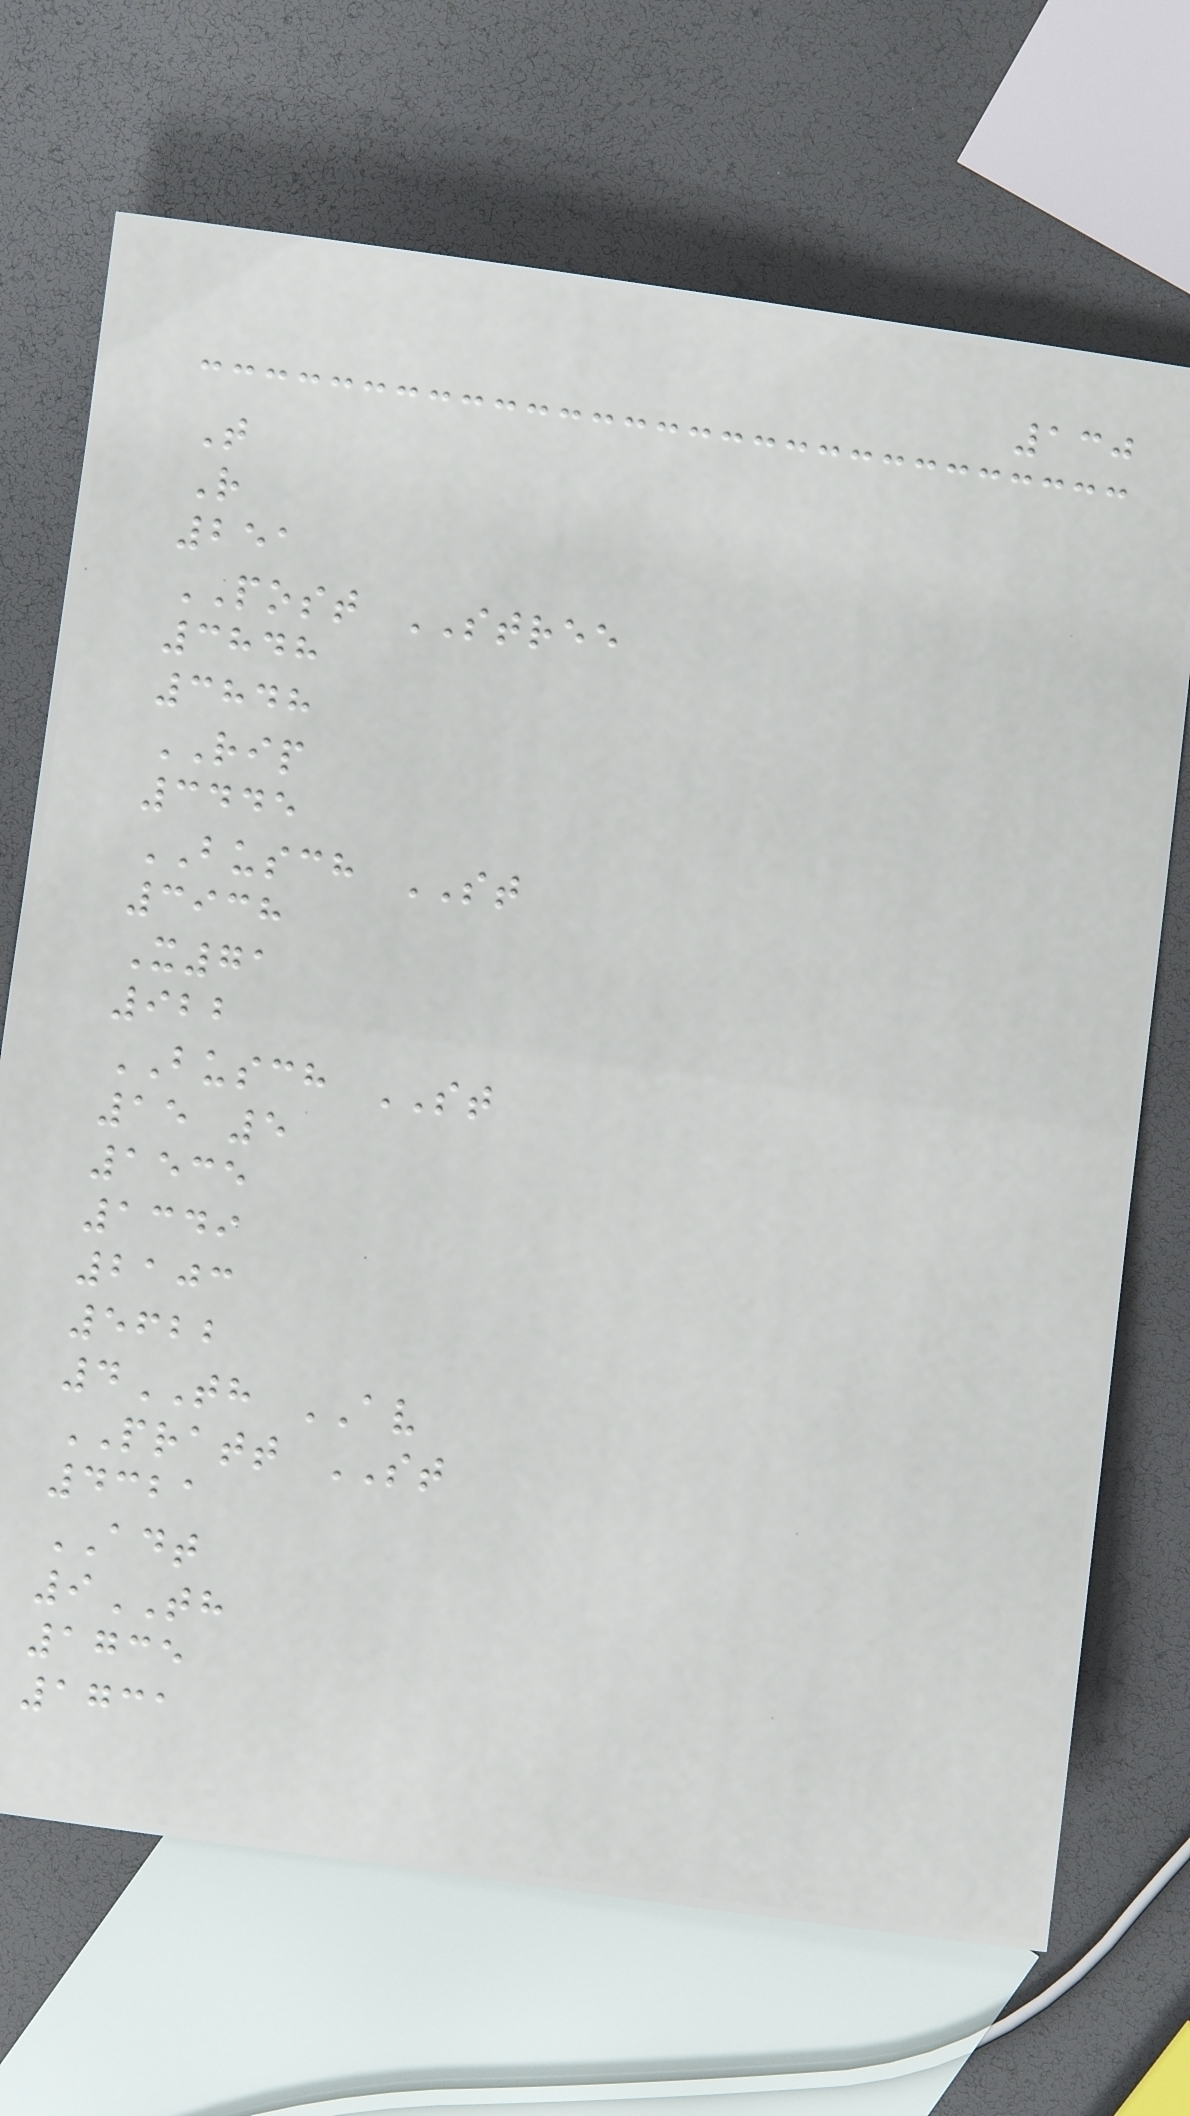130
T
R
251
POST STREE
3848
3848
RIP
3445
BUSCH ST
3938
X71
922
BUSCH ST
15 5
1535
1349
2103
5622
4TH AV
PRATT ST
4321
ADT
9TH
1735
1731
